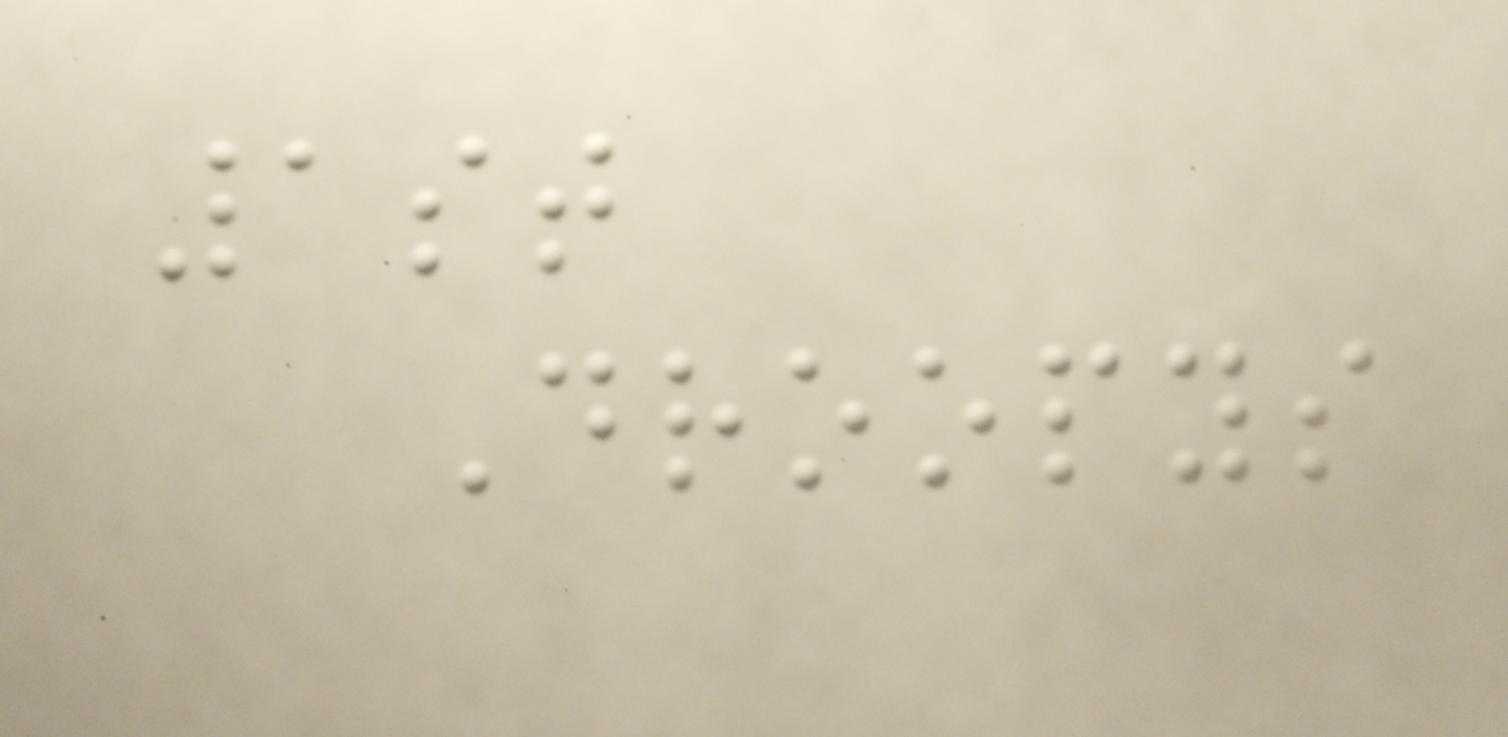1st
Droopys
